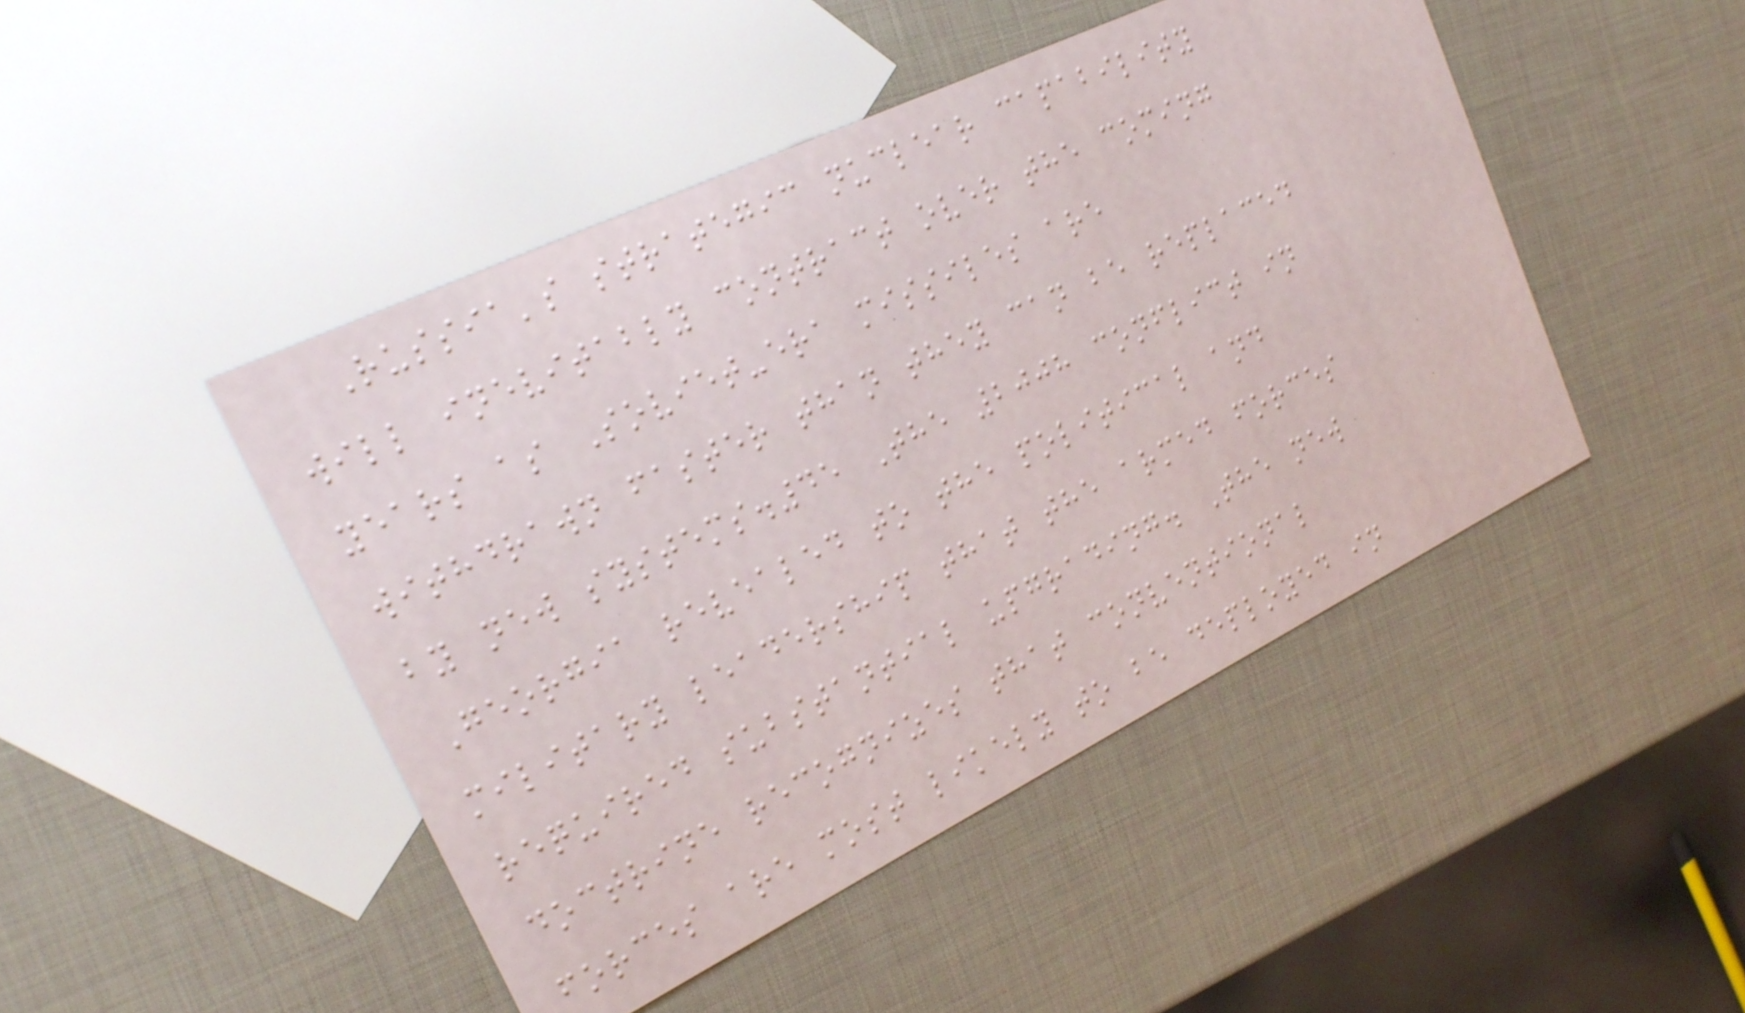Russia's strategic nuclear capability
will inevitably contract over the coming
years as Soviet-era missiles are
withdrawn faster than they can be replaced
by new systems.45 The 2008 conflict in
Georgia revealed to the political and
military leadership that the armed forces
required substantial upgrading. The new
doctrine recognizes that conventional
forces are most likely to be deployed in
